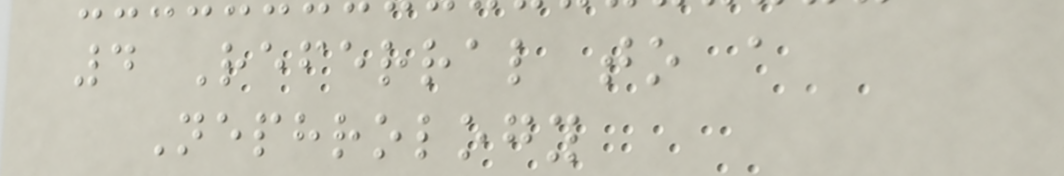4 Referral to a
Nephrology
